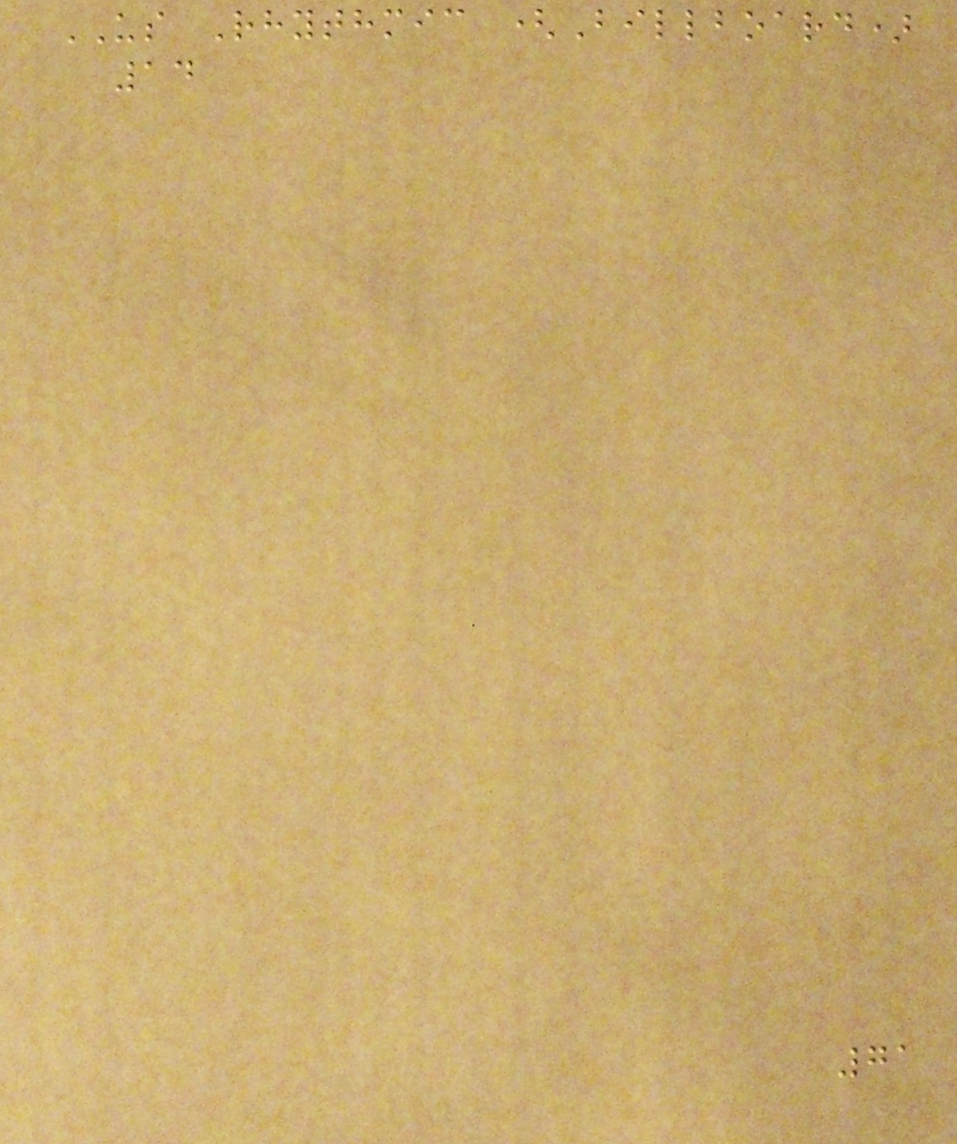US Rhythmic (Billboard)
14
71
